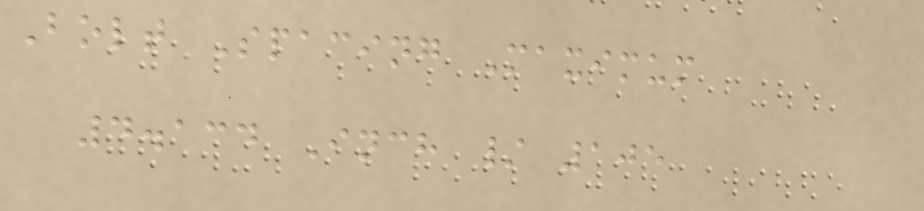Bolt Spacing Maximum
4.134 Inch / 105
